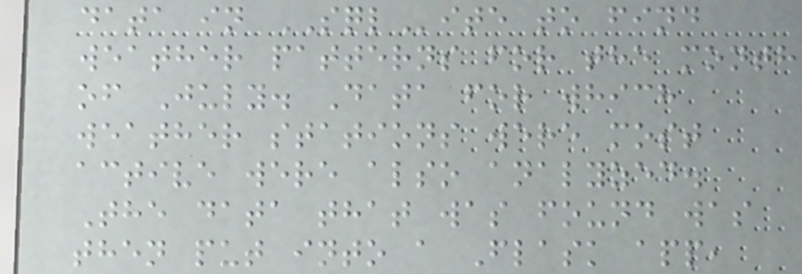data in SQLite to find
weather patterns for the month
of July. Data for which
weather stations were most
active were also analyzed.
The data that was found was
then put into a Flask app,
